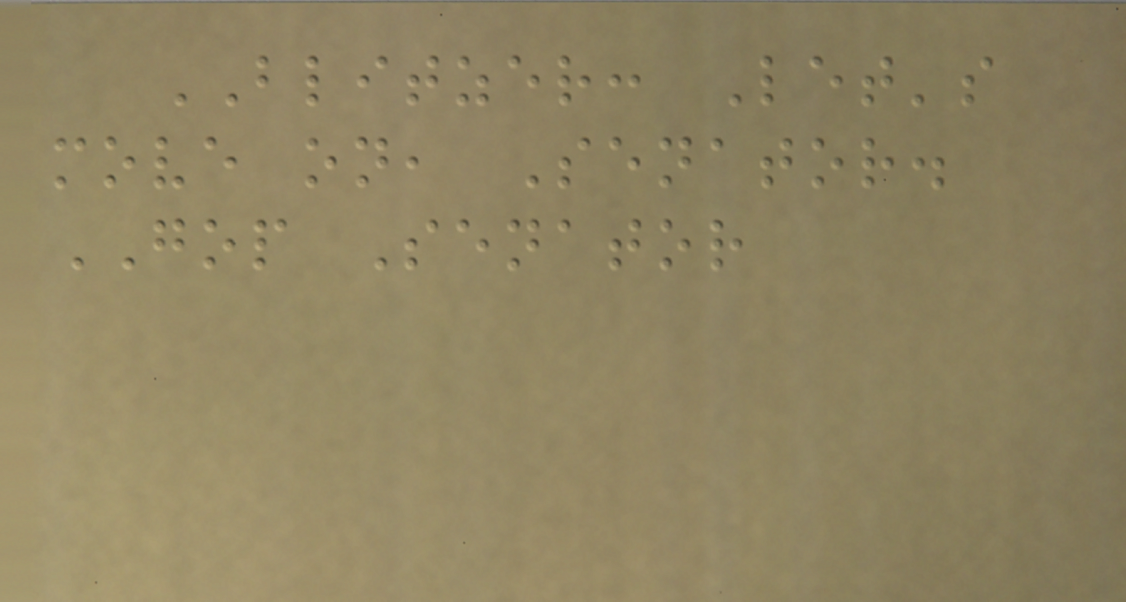BLITZER: Let's
move on, Senator.
GOP Senator
